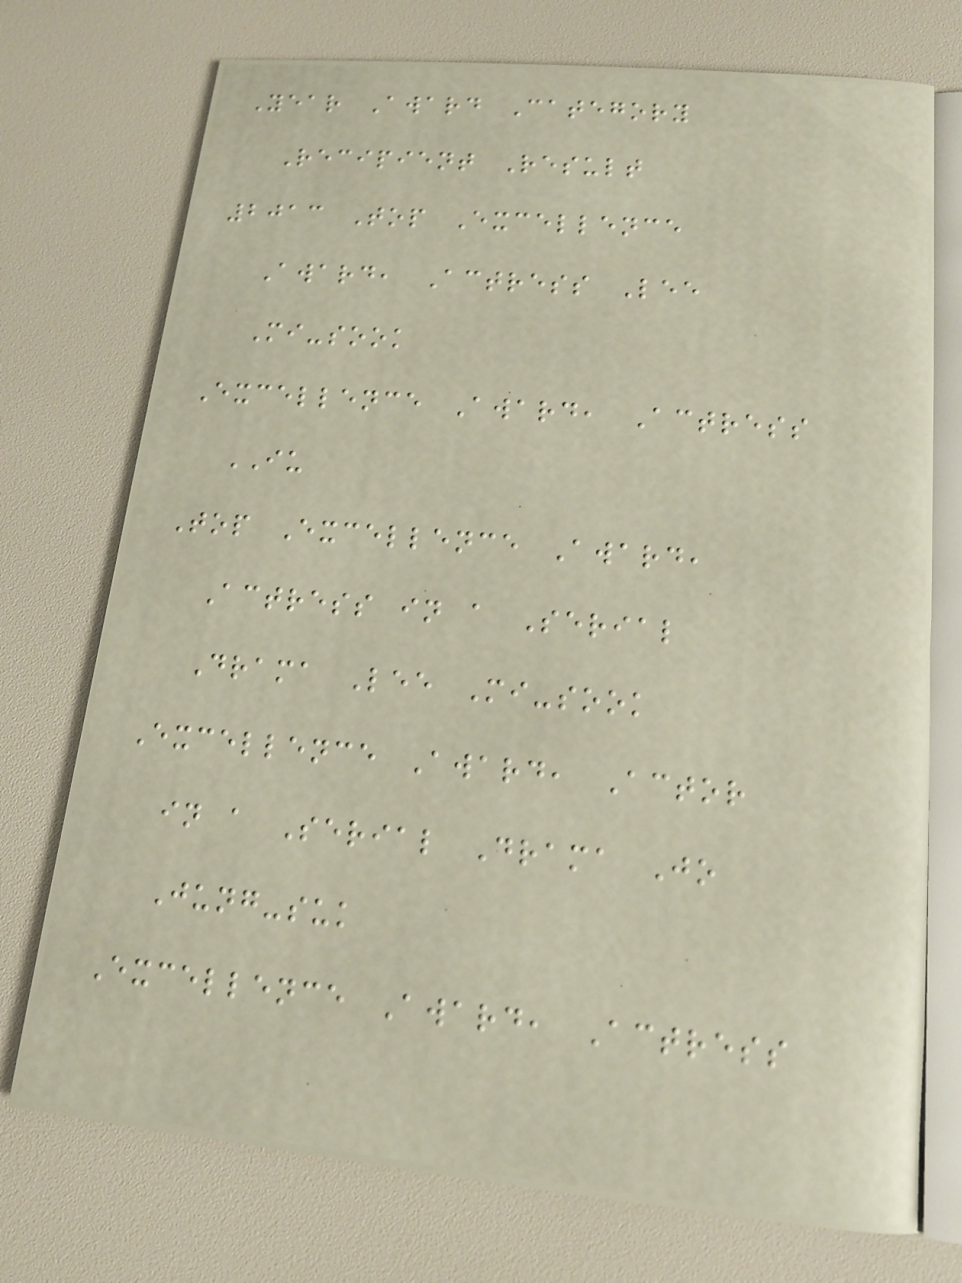Year Award Category
Recipient Result
2013 Top Excellence
Award, Actress Lee
Mi-sook
Excellence Award, Actress
IU
Top Excellence Award,
Actress in a Serial
Drama Lee Mi-sook
Excellence Award, Actor
in a Serial Drama Jo
Jung-suk
Excellence Award, Actress
